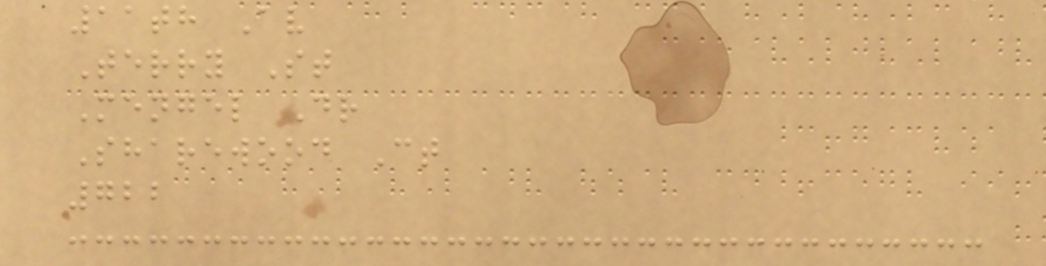11th Av
Terry St
Mengel Dr
Sharewood Ct
722
